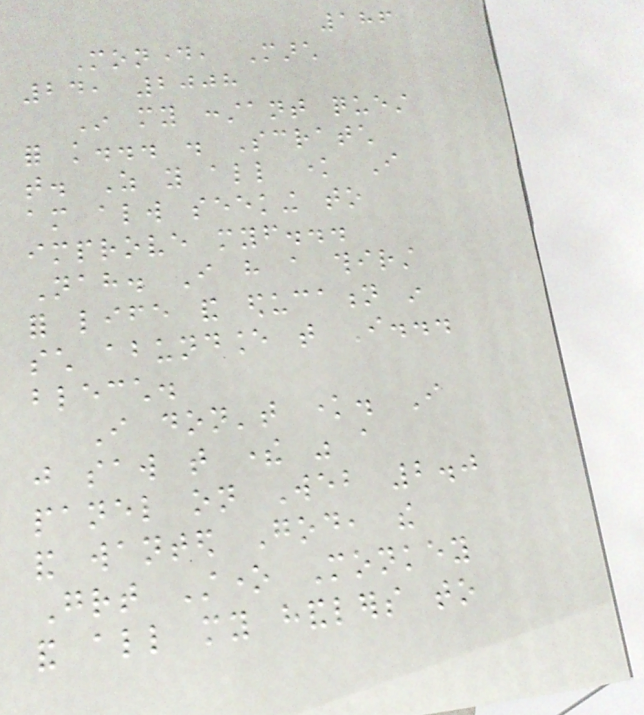186
Monday, March
24, 2008
In my constant quest
for knowledge... . Scratch
that. As you all know I
am always seeking to
improve myself...
Nah. I have a thirst
for life and education in
such abundance that I...
blecch.
I don't know. I
just saw that there was a
panel on Web 2.0
and wanted God, the
Great Stone Monkey
and all my handlers to
